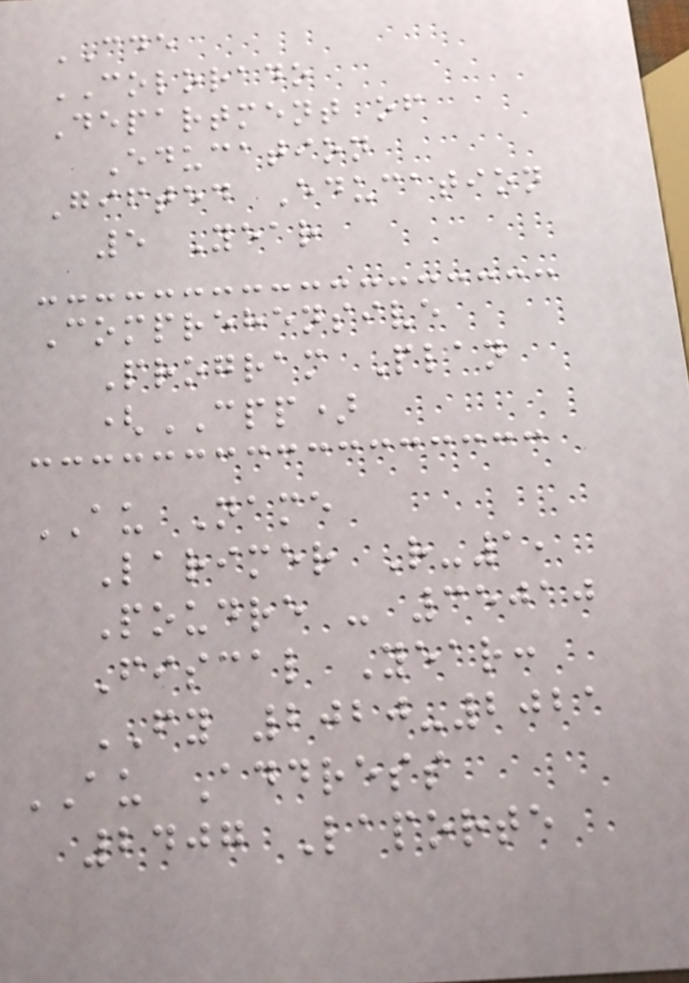CDE
COLORADO
Department of
Education
Gifted Education
5 Year
Comprehensive
Program Plan
(CPP)
AU Name
Larimer R-1,
Poudre - 35010
Fiscal Year:
FY 2020-2021
AU Address
2407 Laporte
